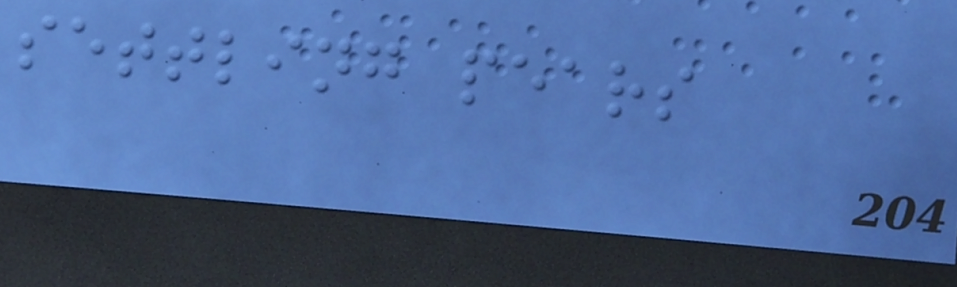settling pears
